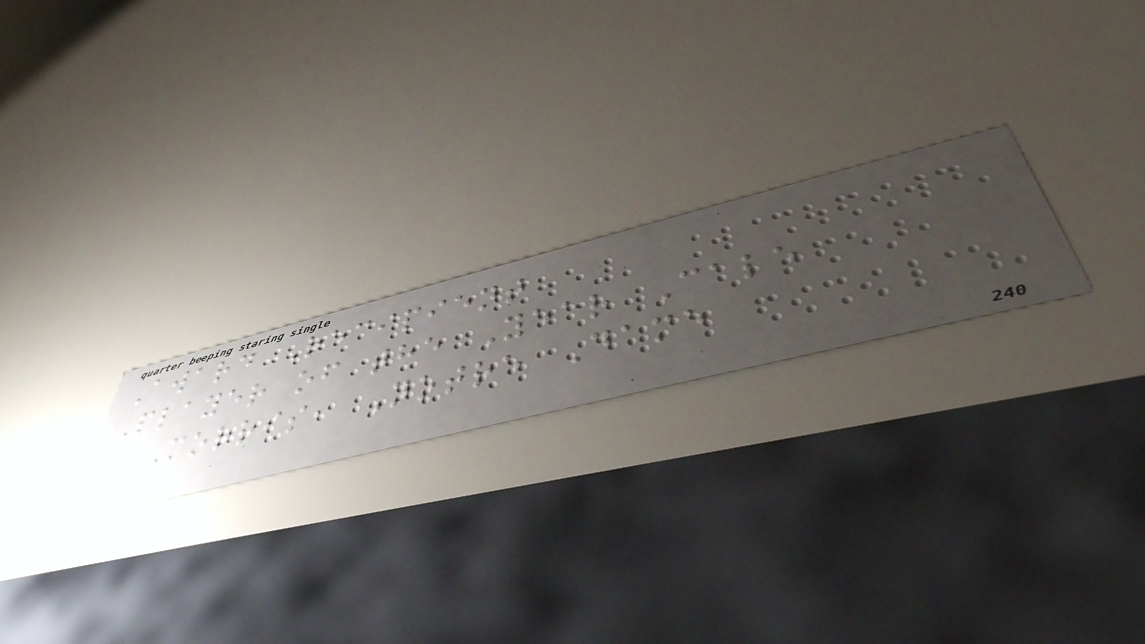Award Recipient
Player of the Year Cale
Morris, Notre Dame
